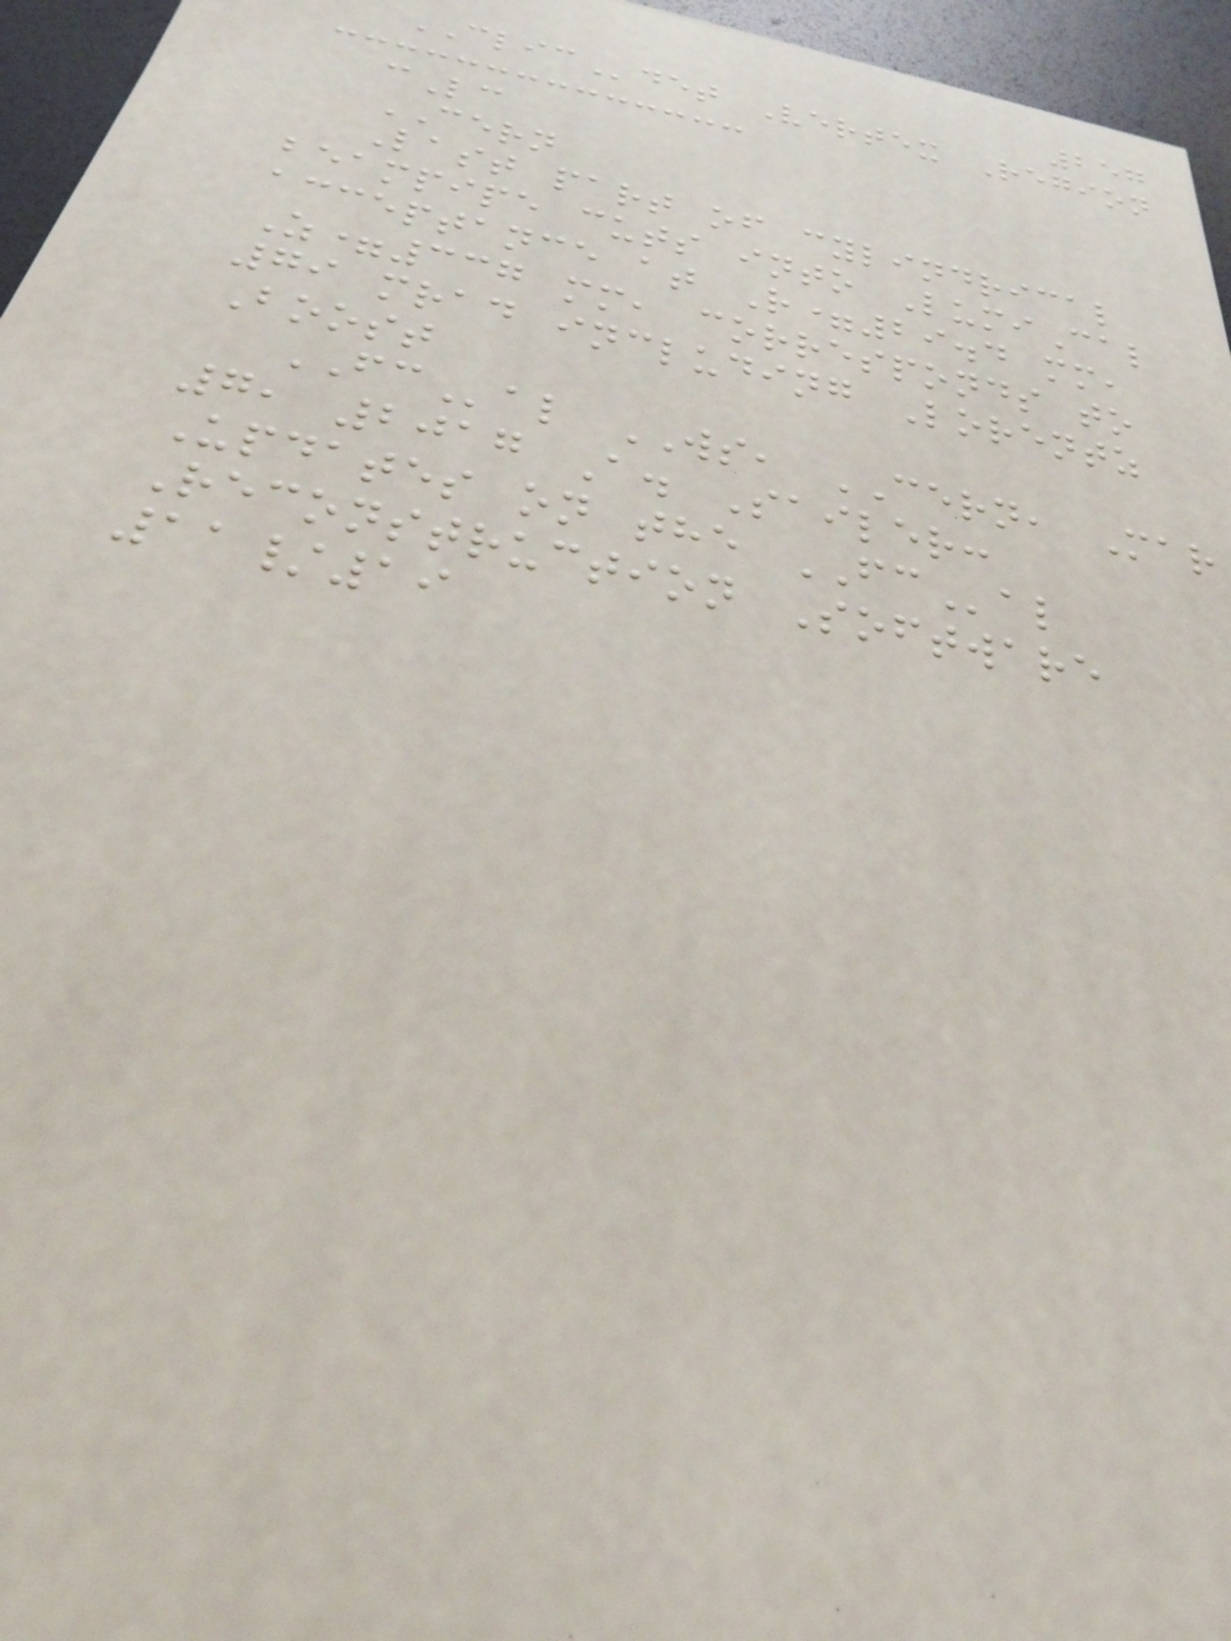257
CLICdet Vertex Region
cLc
CERN
Last part of cylindrical
beampipe cuts into LumiCal
acceptance at R=29.4 mm,
Z=337 mm, corresponds to
79 mrad including Lorentz
Boost
FCal WS, CERN, Mar
7, 2017 A. Sailer:
Updates on the FCal
Reconstruction Software
11/19
